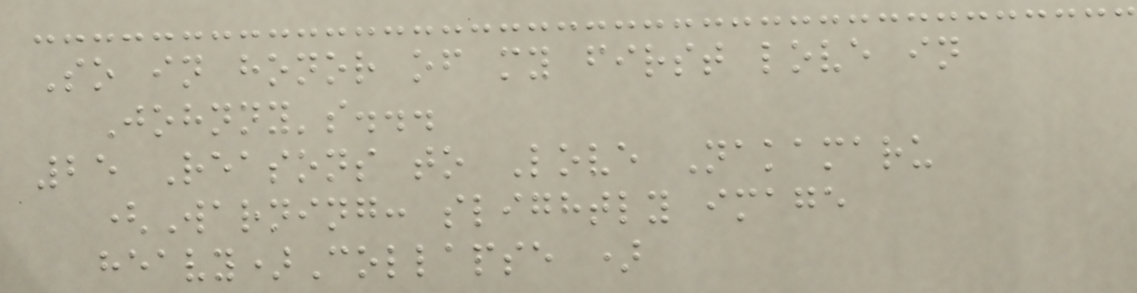So in honor of my first love in
Johnny's...
25 Reasons to Love Nakamaru
(Warning: slightly image
heavy)Collapse )
